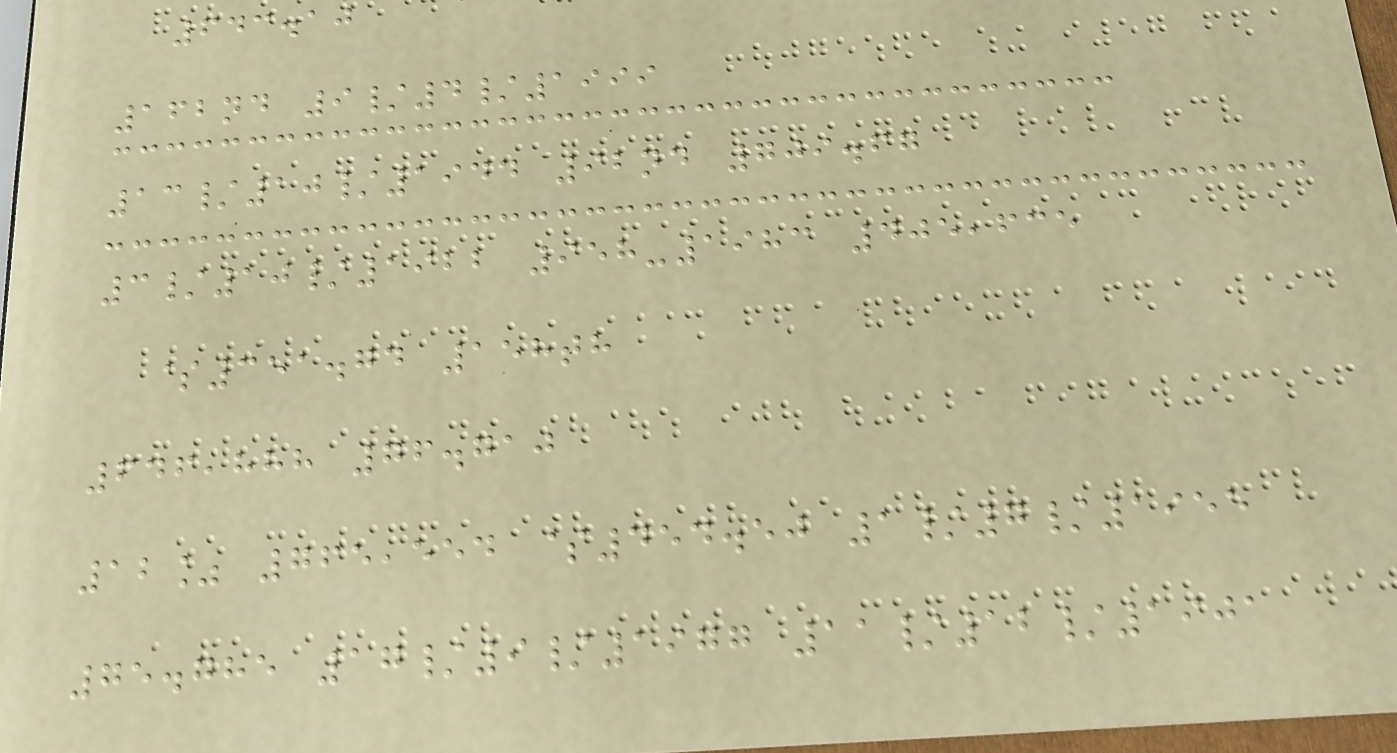643.10
162nd 9/4/1999
13/10/1944 92nd 709.67
3/10/1922 958-1983 405,635
$351.74 158th
646,888 76.710
12% 765,554 $454.50 1/7/1955
75.785 17/9/1977 11/12/1901
